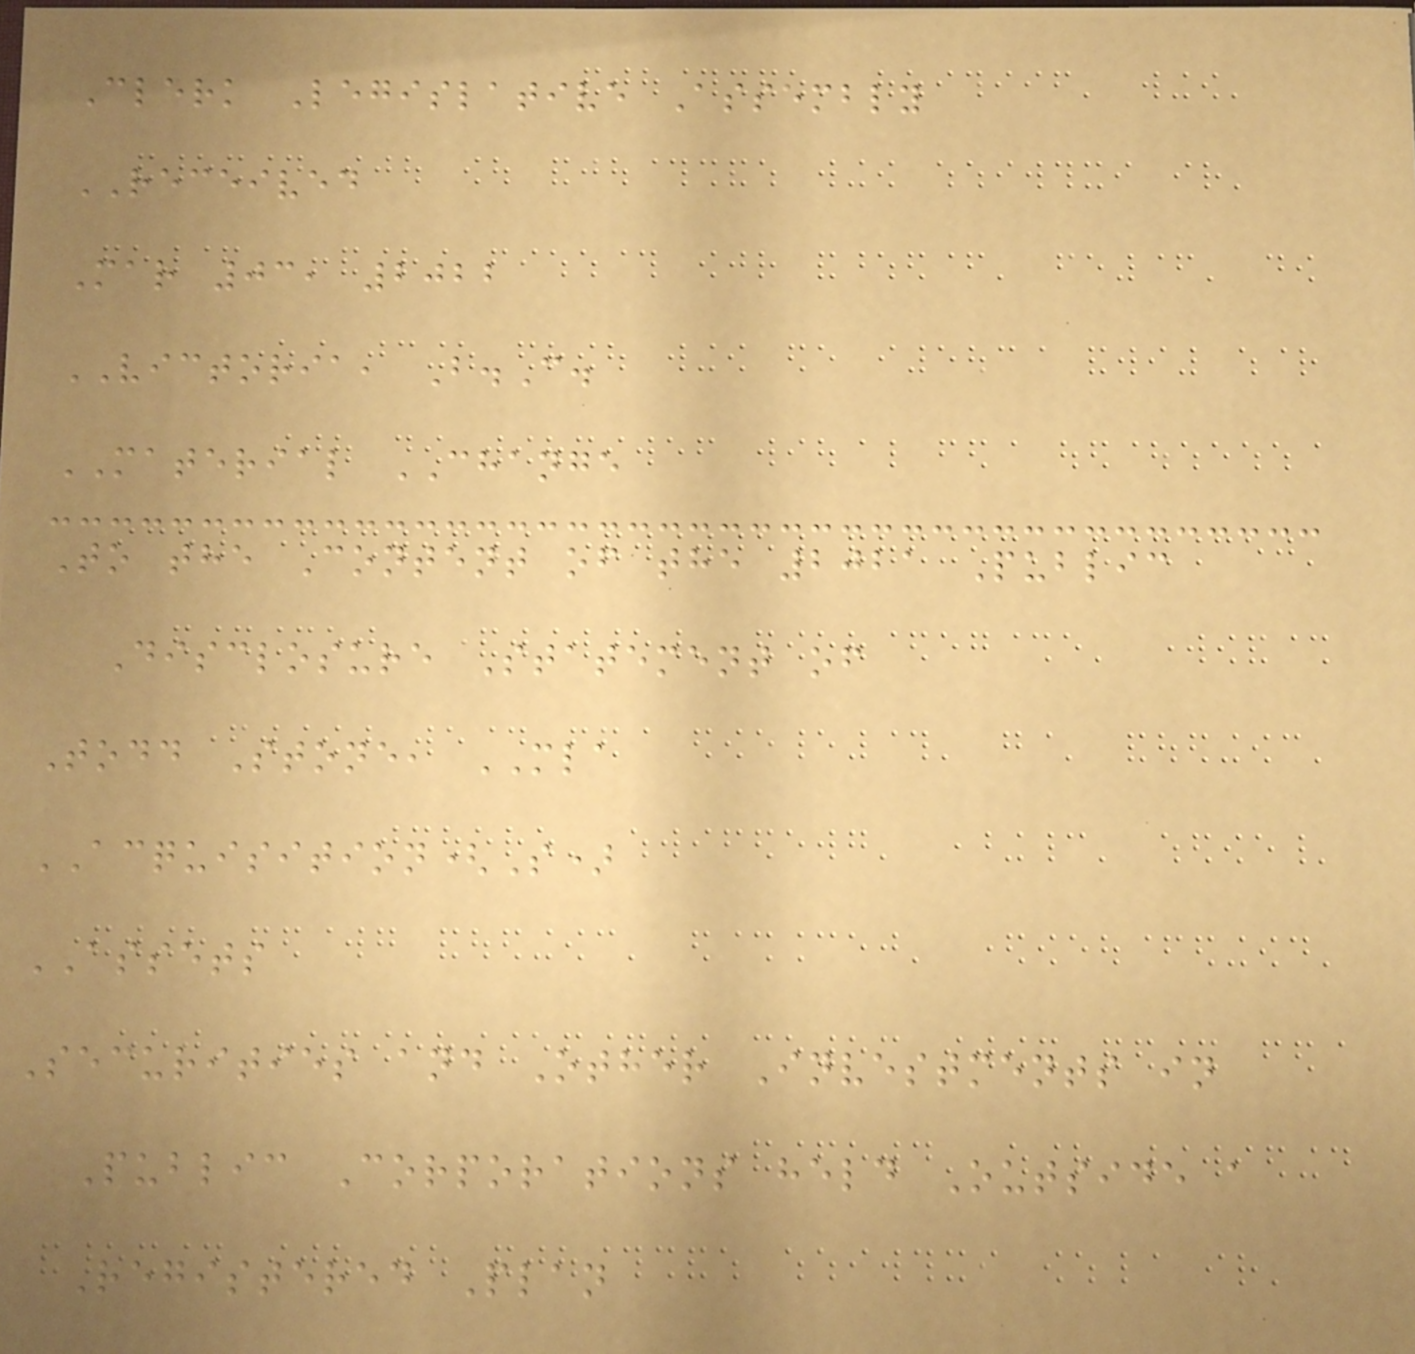Clerk Legislative Assembly
RECEIVED
Mar 03, 2022
VICTORIA, B.C.
MATERIAL CHANGE
To the Content of the 2021 Public
Disclosure Statement of
Todd Stone, MLA
ACQUISITION(S)
ASSETS
Securities and Other Investments in
Public Corporations held Outside a
Registered Plan
